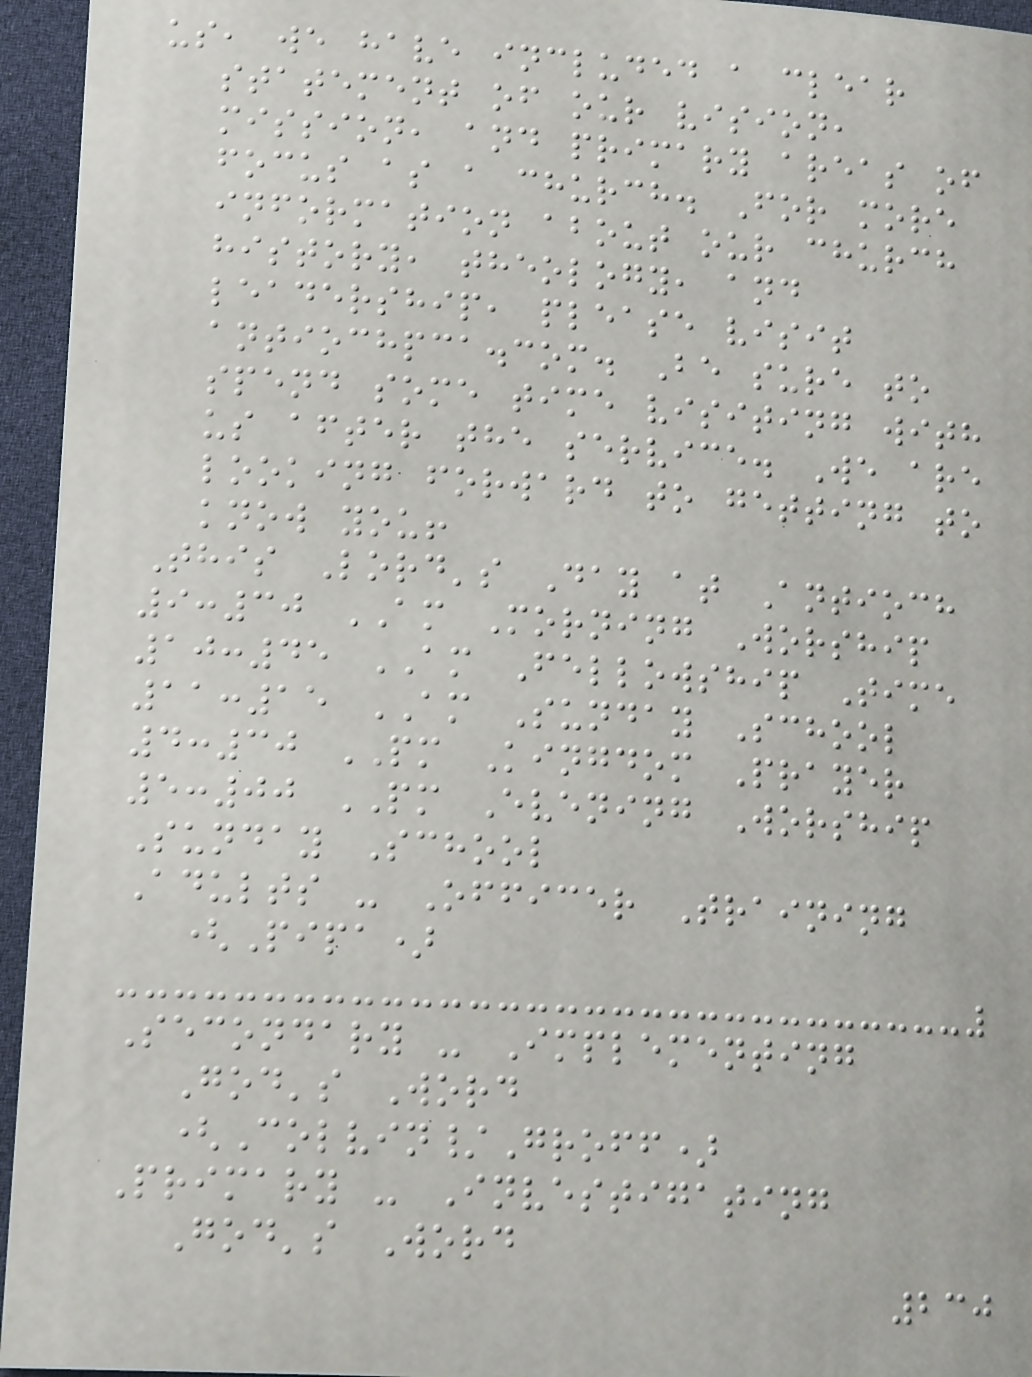us, we have included a clear
statement of our vision,
mission, and primary areas of
focus as a church. For more
information about our church
history, theology, and
leadership, please visit
antiochpca.com. Be sure to
spend some time visiting with
us after the service. We are
looking forward to getting to
know you!
This Lord's Day at Antioch
9:30 AM Morning Worship
10:45 AM Fellowship Time
11:15 AM Sunday School
4:30 PM Kingdom Prayer
5:00 PM Evening Worship
Sunday School
Adults - Officer Training
(Pipa)
Secondary - Implementing
God's Word
(Colvin/Groff)
Primary - Investigating
God's Word
230
